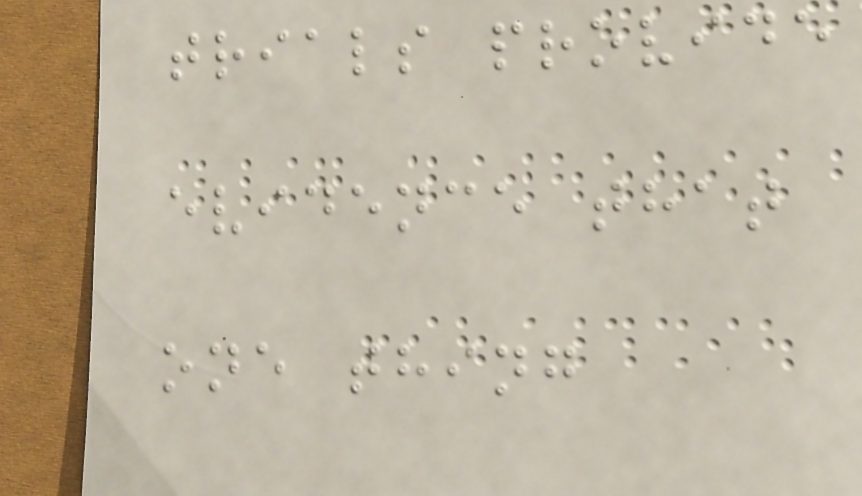trials provide
evidence that
one thing
